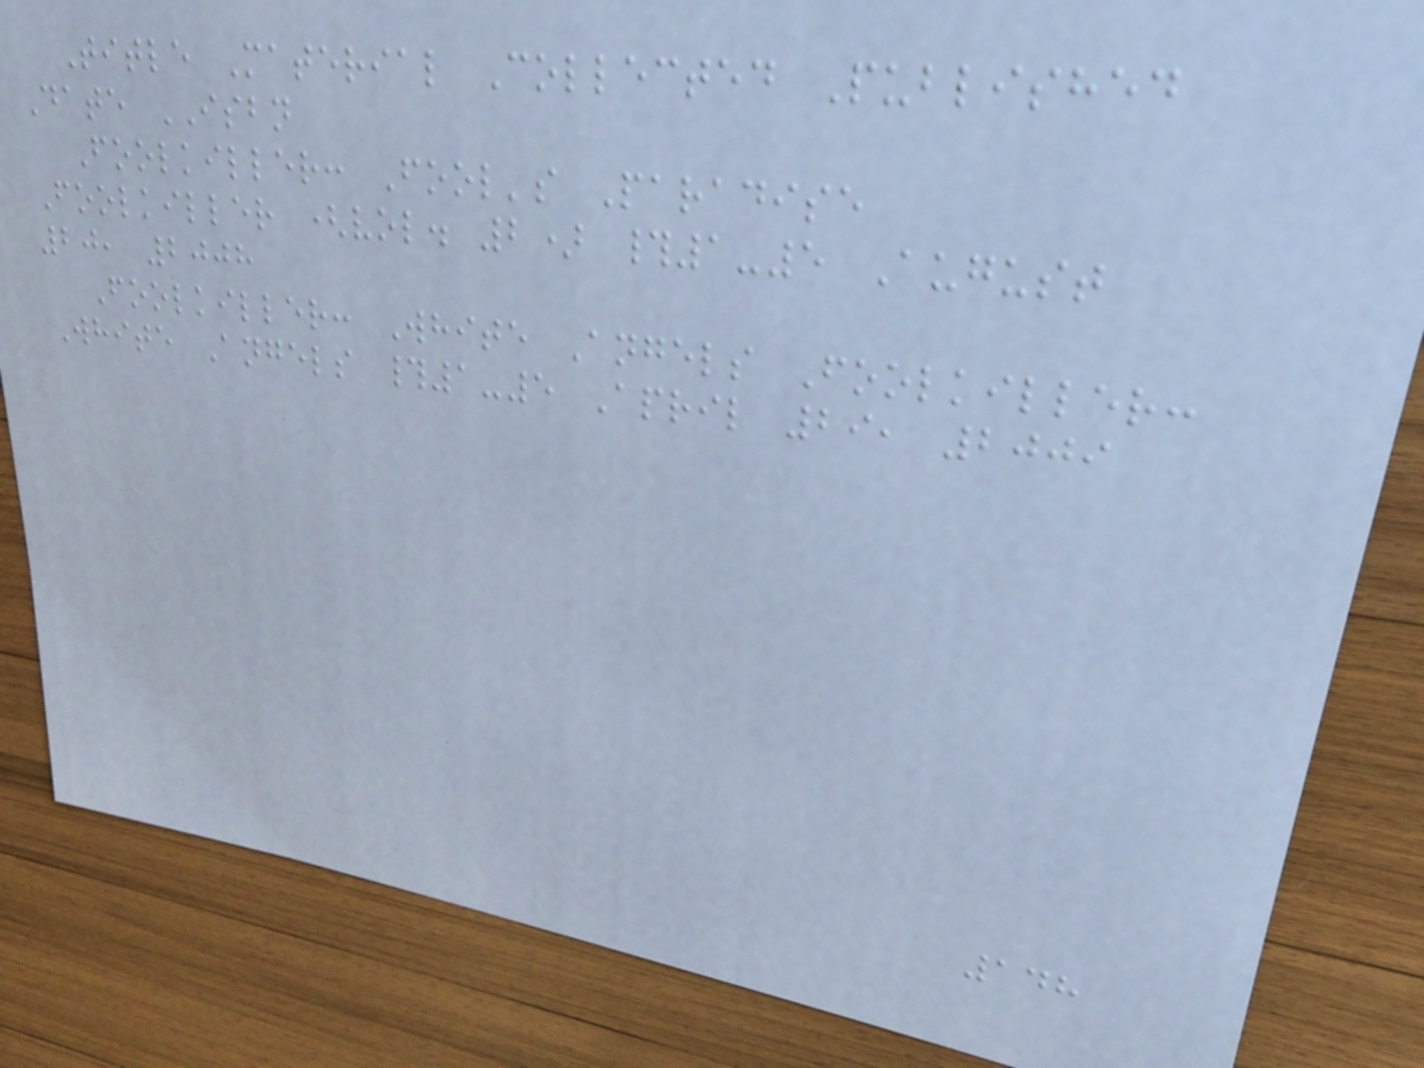Title Material Collected Published
Date ISBN
Foolkiller: Fool's Paradise
Foolkiller (vol. 2) #1-5 August
20, 2008
Foolkiller: White Angels Foolkiller:
White Angels #1-5 April 29, 2009
148
